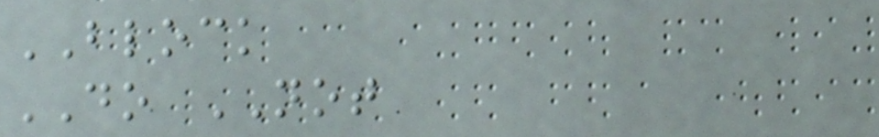BLOCK
DO NOT
